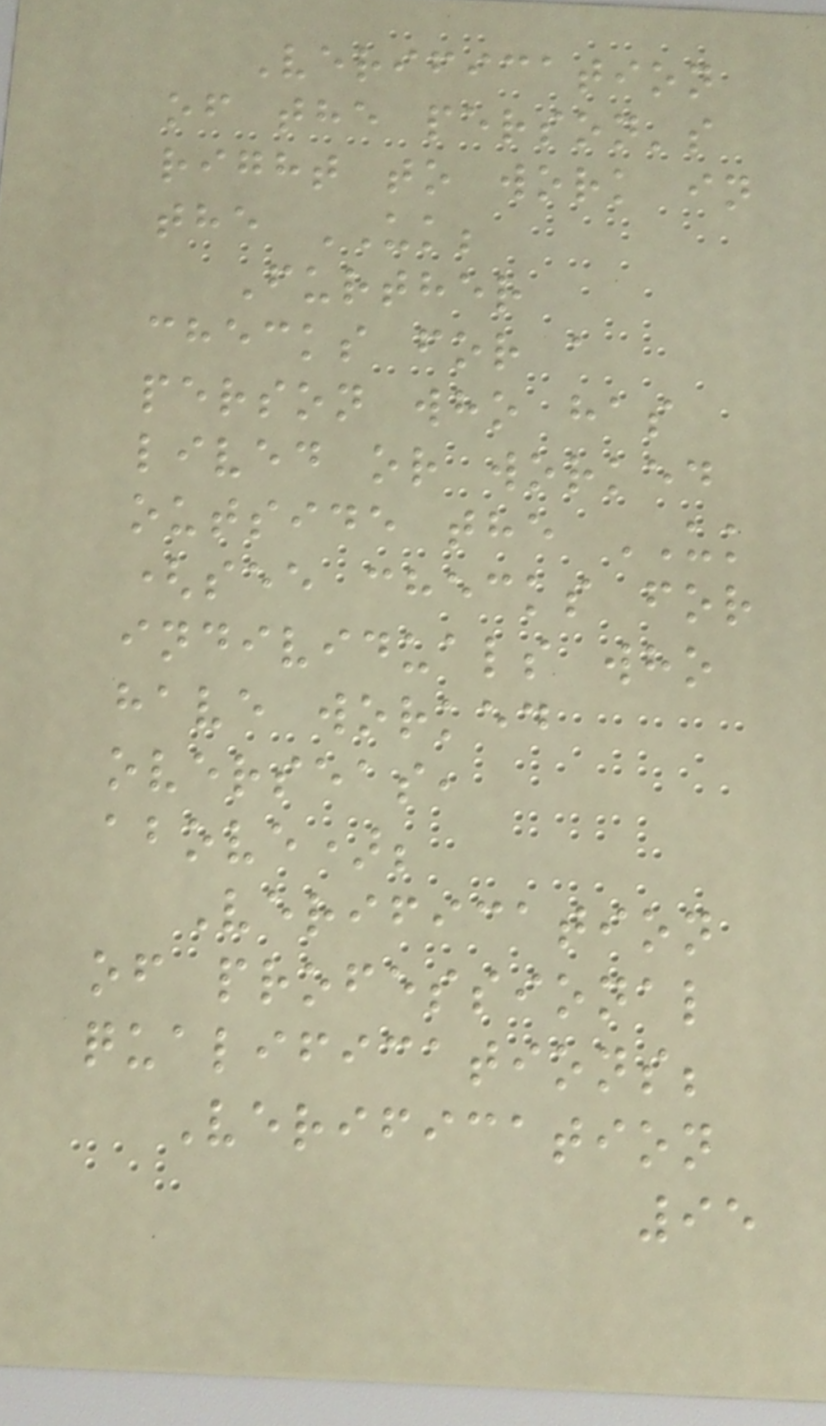Verification
of the person's
right to work in
the UK;
Further
checks for a
person who has
lived or worked
outside the UK
(see checks for
individuals who
have worked
overseas,
above);
Verification
of professional
qualifications;
Verification
95
